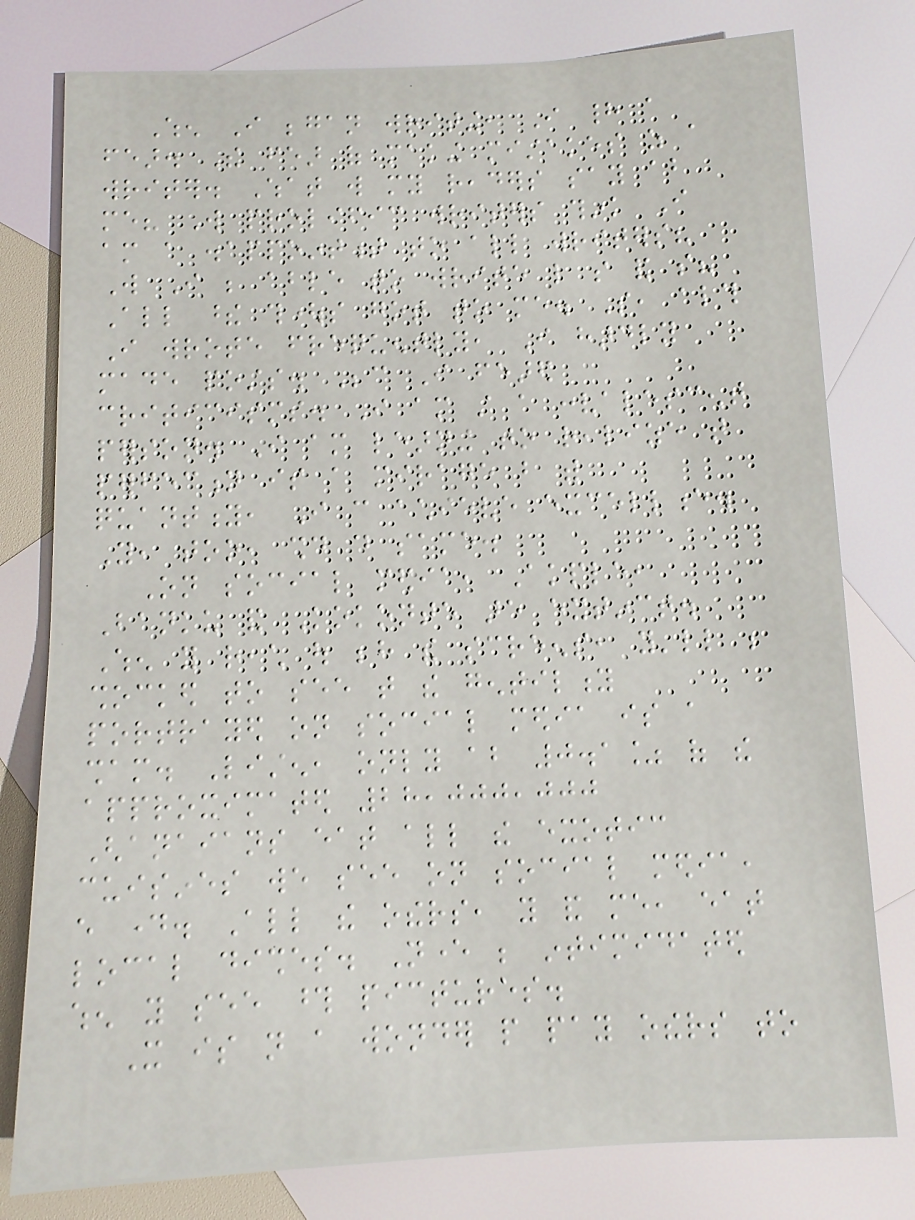When I began writing, I had a
fear. The fear of making mistakes as a
writer. What will my readers say about
me? Will prolific writers think I
am a disappointment to all writers?
Will I be able to write like so and so?
All these thoughts got to me. So, although
I wrote frequently, I hardly
made posts. Because I feared
criticisms. I am still a convalescent
person. I am learning to realize that
perfection is a mirage but with
quantity, I can achieve excellence.
You, too, should do same.
On social media, Akple,
Banku and Kokonte are extinct.
When you reach out behind the screens, you'll be
shocked to see that the gentility
portrayed on social media is a
sham. Listen, only about 0.1% of the
approximated 28,000,000
Ghanaians eat all the exotic
cuisines we see on social media,
every day. All the others, you and me, eat
local dishes. Never be intimidated
when you see those pictures.
It is not a wonder people pay others to
